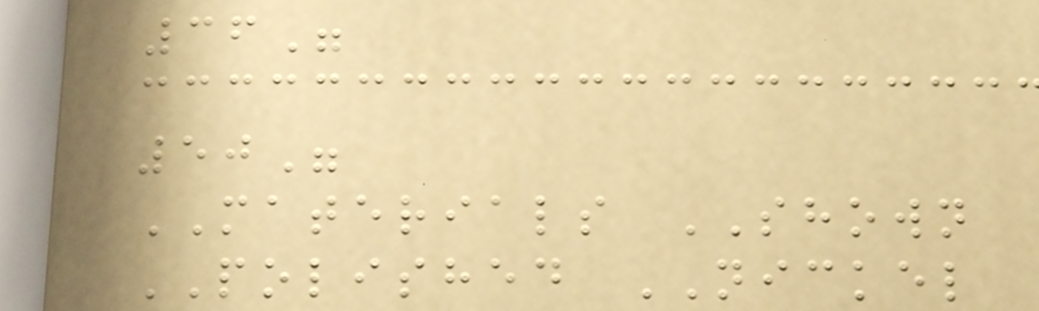36"
50"
MATERIALS SHOWN
POLISHED NICKEL
